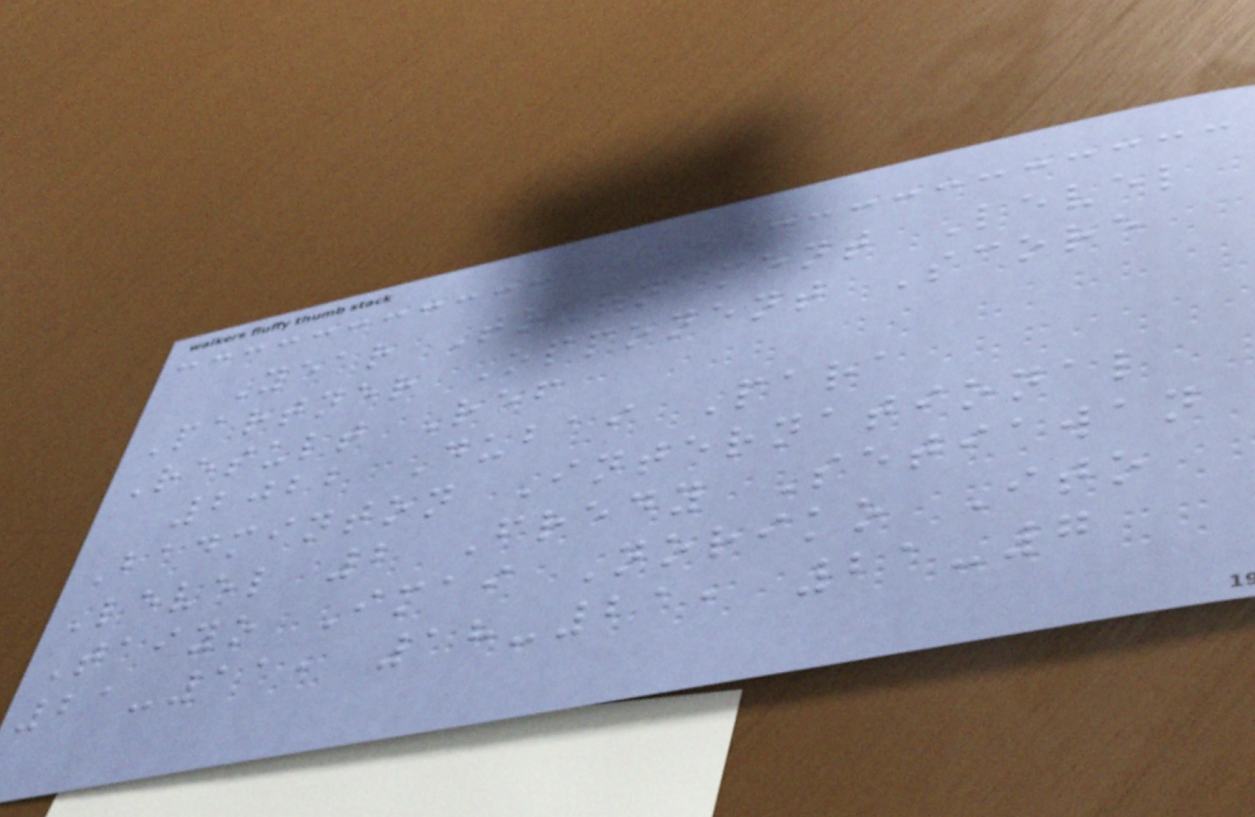Year Tournament Level
Partner Opponent Score
Result Ref
2022 Dubai Para
Badminton International
Level 2 Fredy Setiawan
Taiyo Imai Noriko Ito
21-11, 18-21, 21-7
